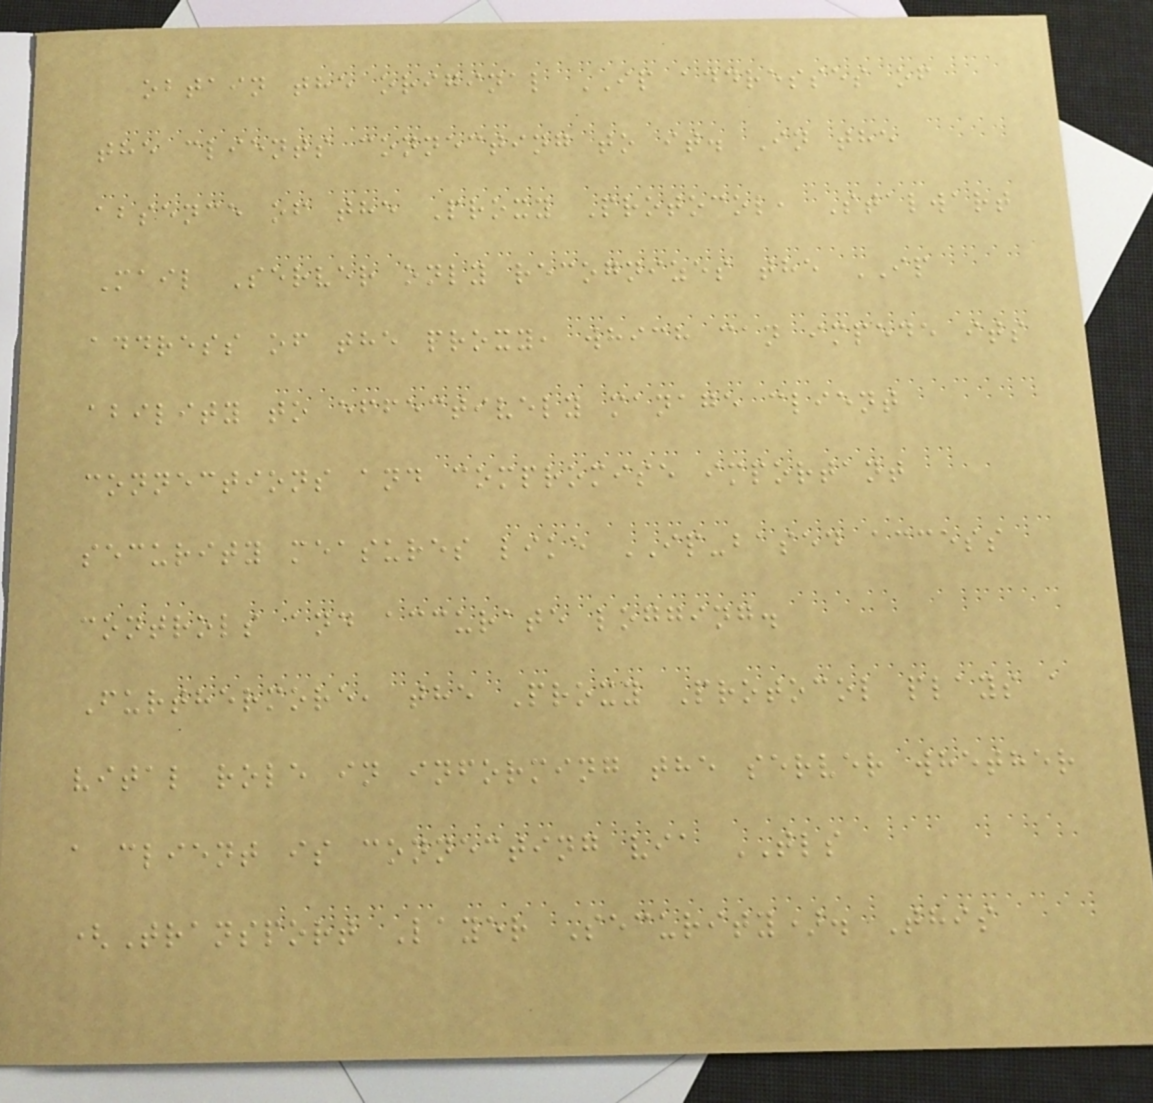obtain the original IP addresses of
the clients connecting to it. In the
absence of the Proxy Protocol, Stalwart
Mail Server only recognizes the IP
address of the proxy, which can impede its
ability to effectively manage client
connections and compromise important
security measures like IP-based access
controls and accurate logging.
Furthermore, the Proxy Protocol plays a
vital role in informing the server whether
a client is connecting via TLS
(Transport Layer Security). This
